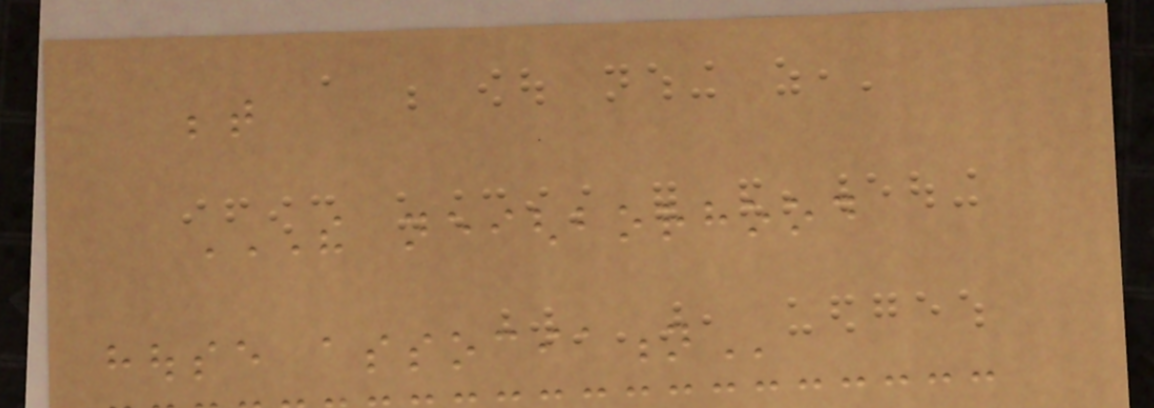between
THE NEIGHBORHOOD
HOUSE ASSOCIATION
